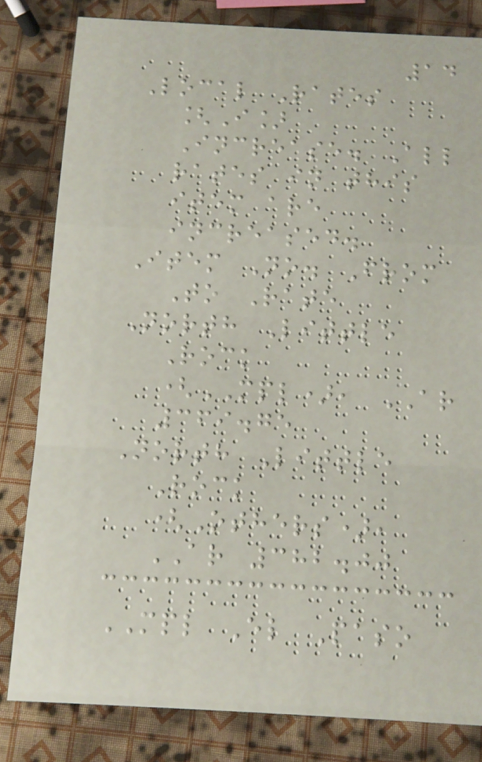14
Local Rates
[I]
Increase. All
rates in this
item are
increased.
Item No. From
To Rate
North Little
Rock
(MPL), AR
369.75
North Little
Rock
(Others),
AR 382.00
MPL El Paso
